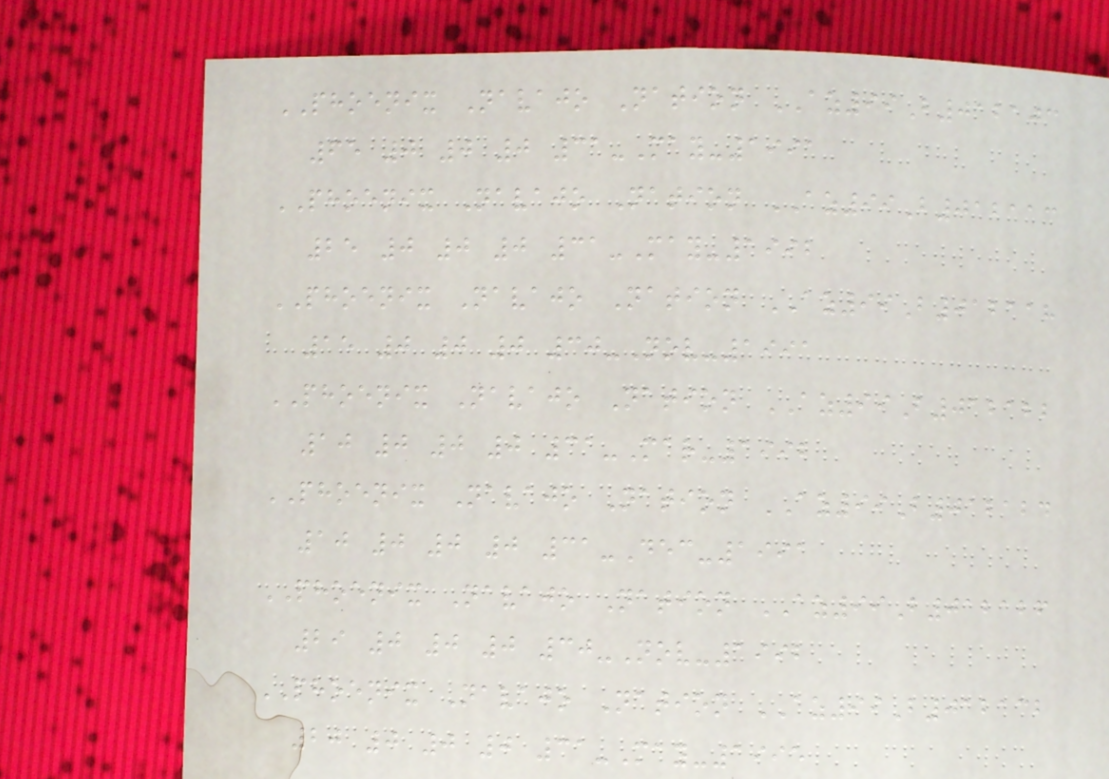PHOENIX Navajo Nation AZ99B012103
65 0 0 0 31-May-1991
PHOENIX Navajo Nation AZ99B012113
25 0 0 0 31-May-1992
PHOENIX Navajo Nation AZ99B012118
15 0 0 0 30-Nov-1991
PHOENIX Navajo Nation AZ99B012122
10 0 0 0 31-Mar-1992
PHOENIX Navajo Nation AZ99B012124
10 0 0 0 31-Dec-1991
PHOENIX Navajo Nation AZ99B012126
29 0 0 0 30-Nov-1992
PHOENIX Navajo Nation AZ99B012132
20 0 0 0 31-May-1995
